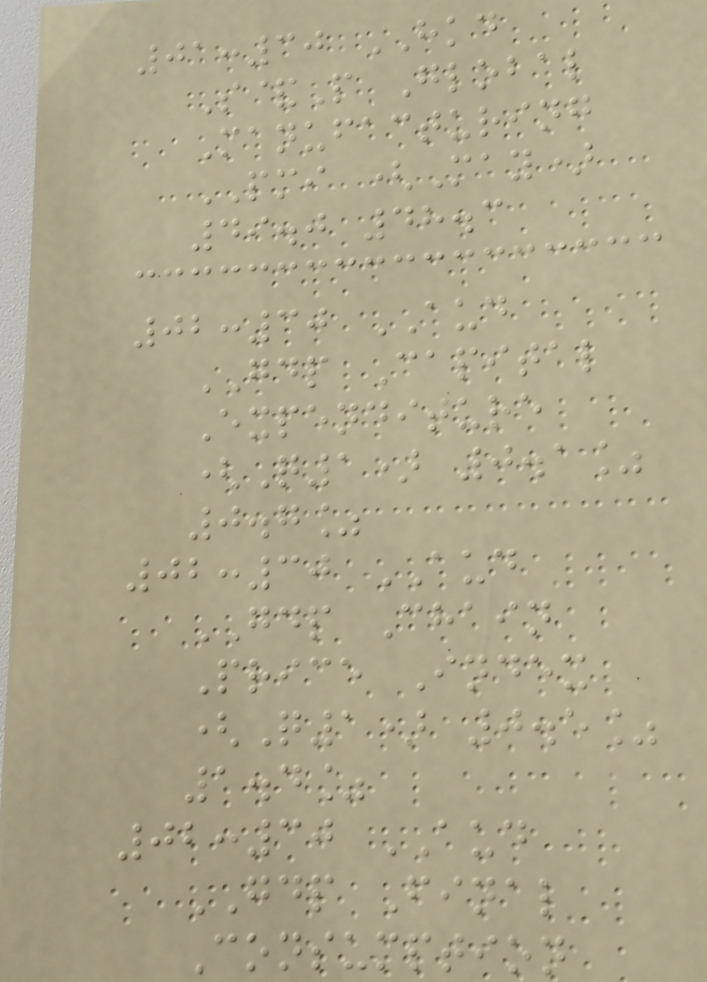01:30 HKD
S&P Global
Manufacturing
PMI (May)
49.0 48.3
02:30 AUD
GDP Capital
Expenditure
(Q1) 0.1%
0.7%
02:30 AUD
GDP Chain
Price Index
(Q1) 0.5%
1.4%
02:30 AUD
GDP Final
Consumption
